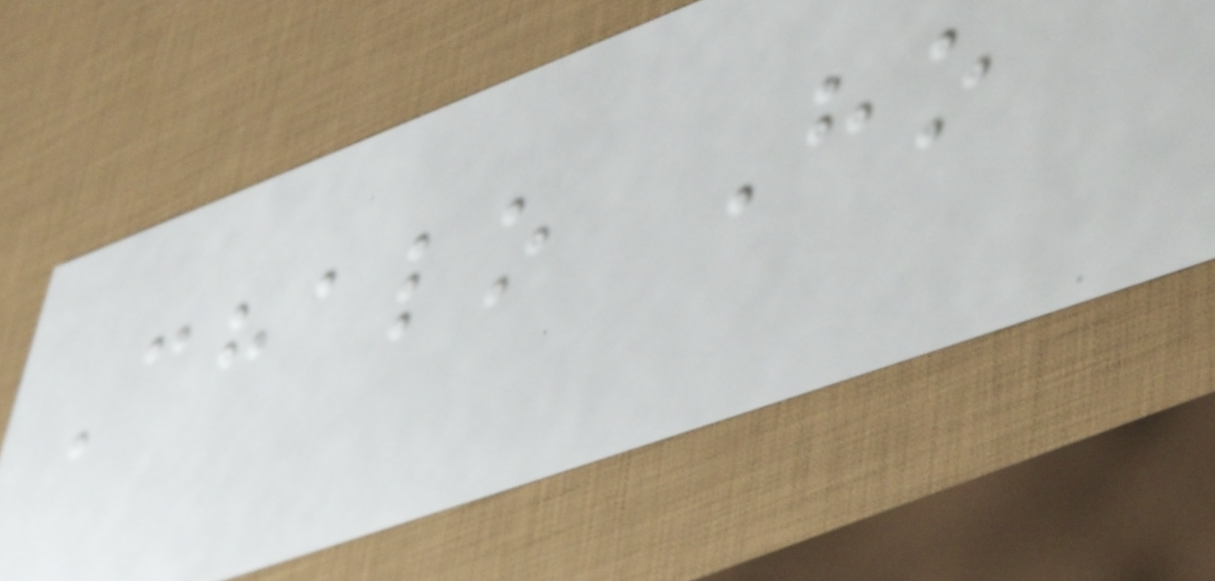Chalo Ho
